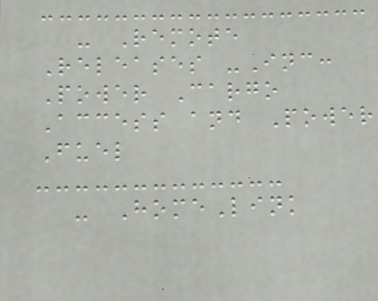- Remote
Releases -Inc:
Power Cargo
Access and Power
Fuel
- HomeLink
